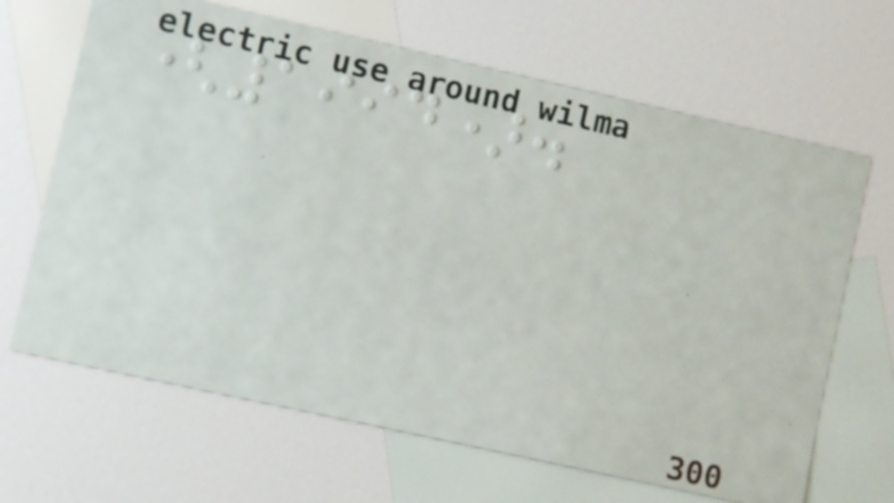(1994).
